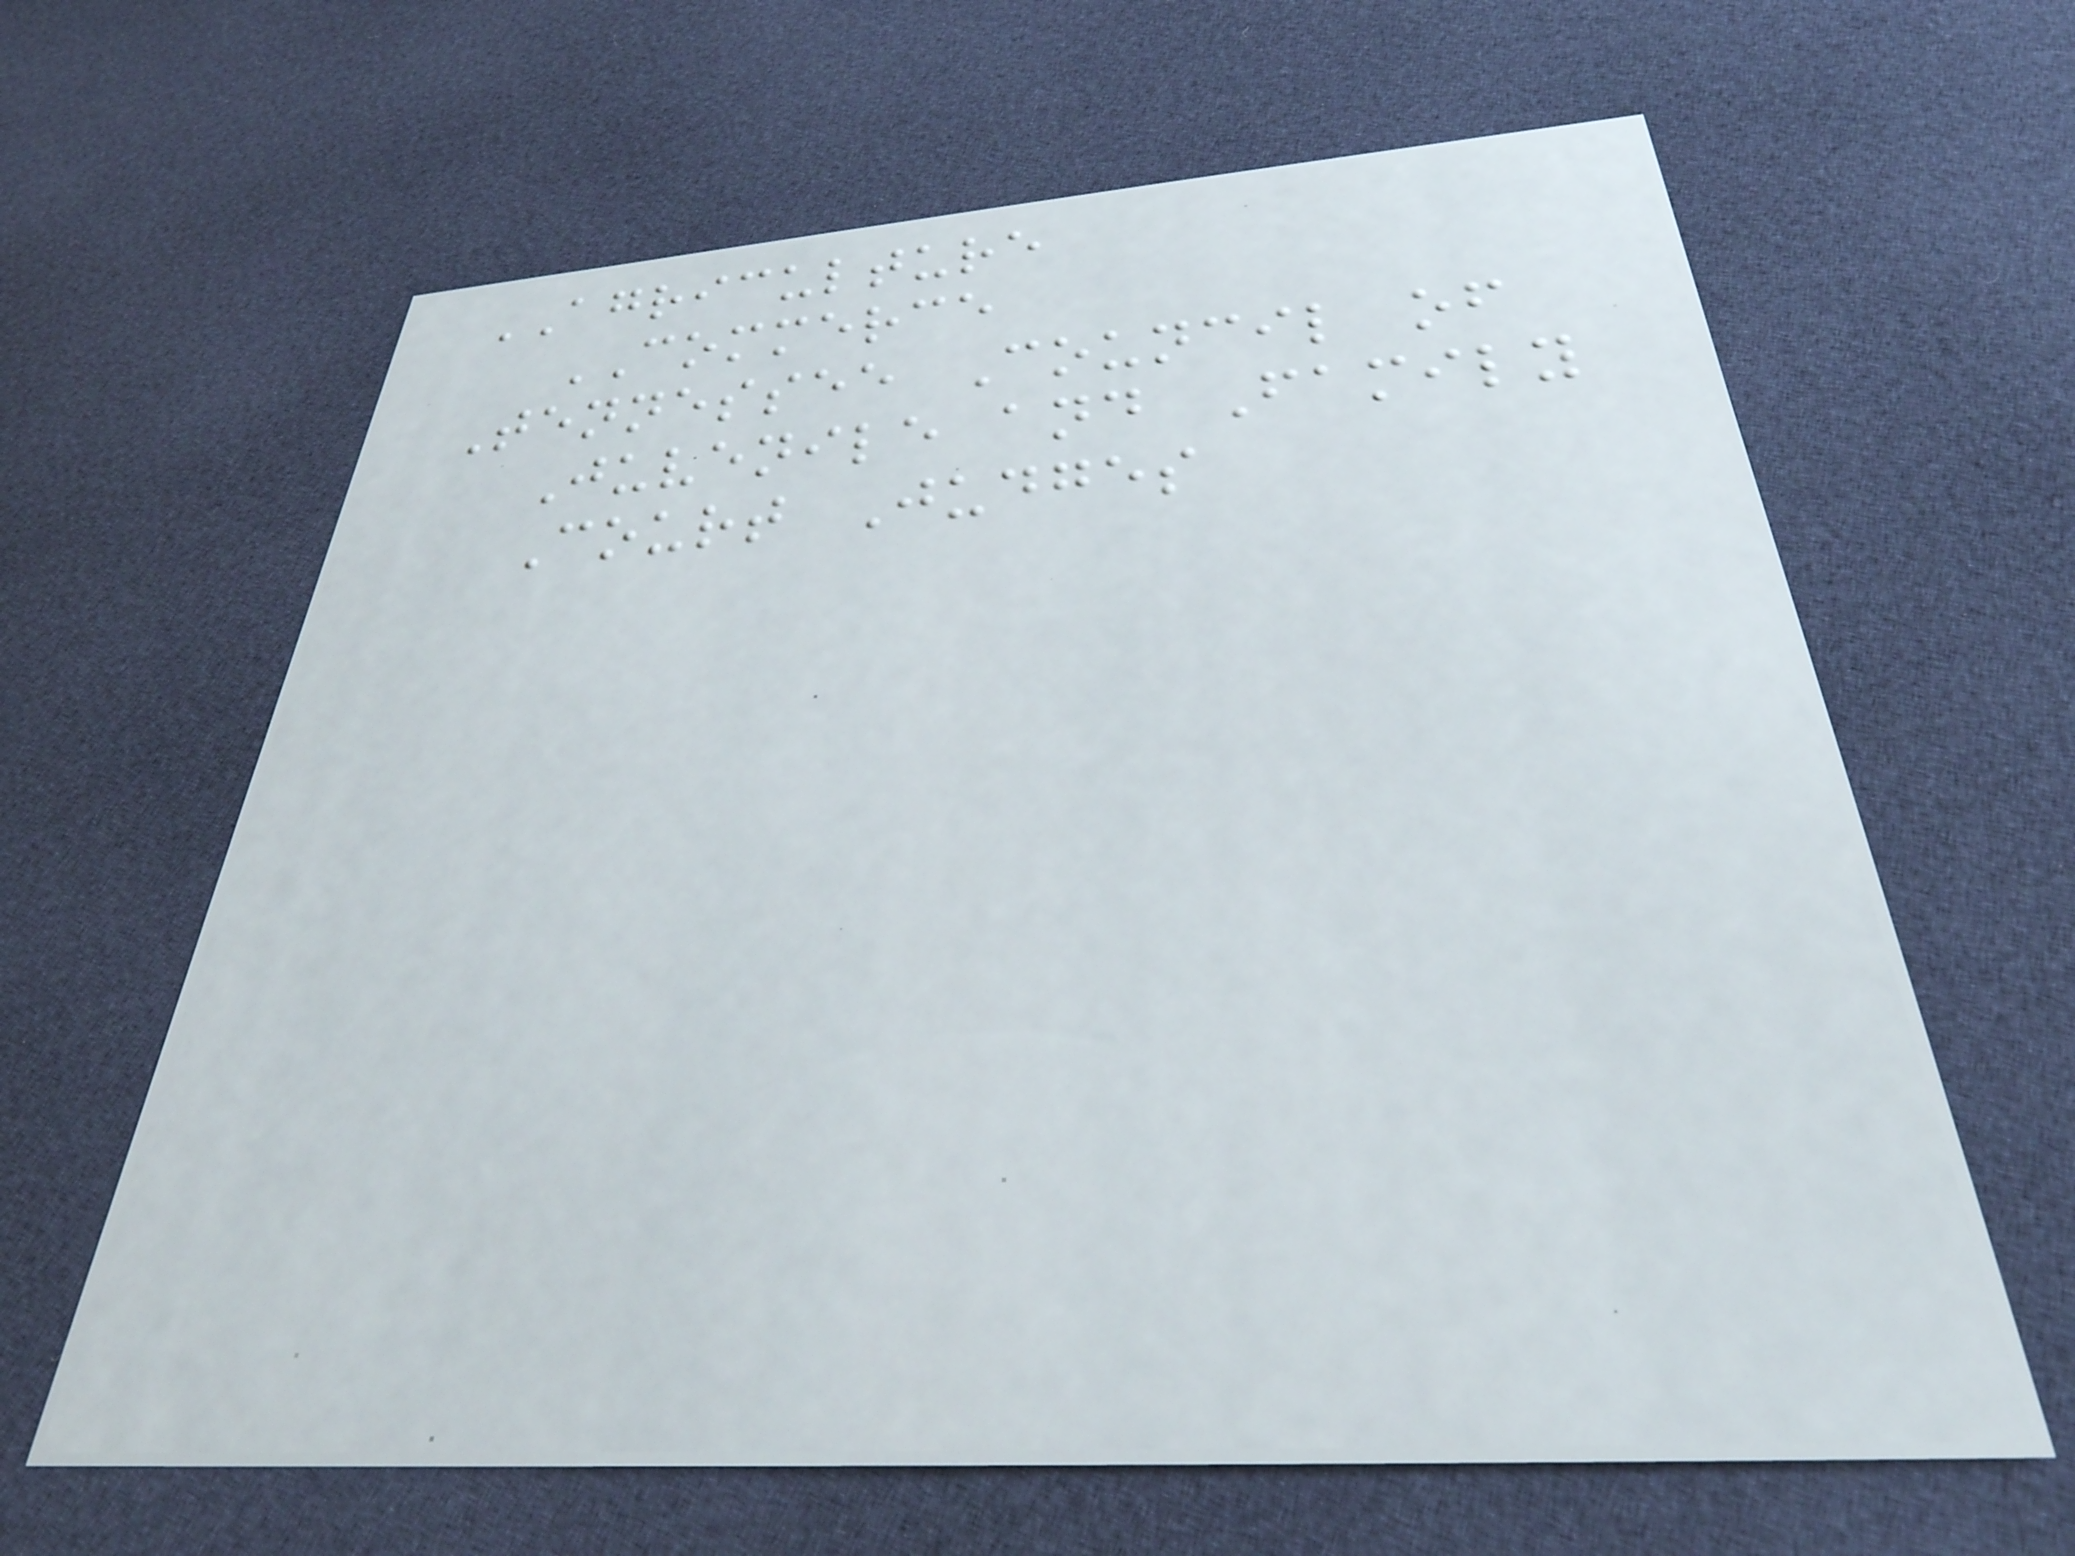AGRICULTURE
COMMERCE
Tennessee Council of
Juvenile and Family
Court Judges
